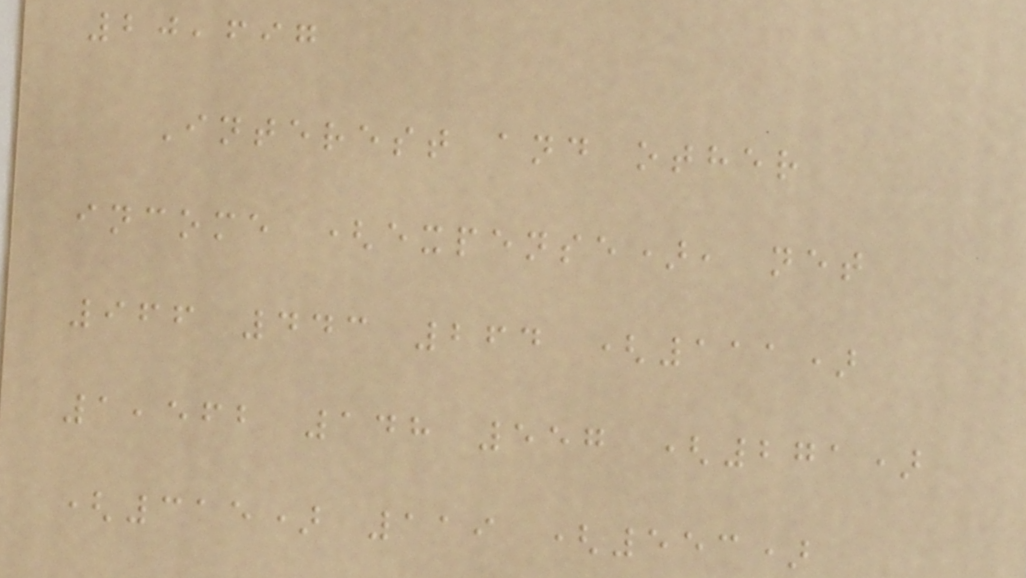20,697
Interest and other
income (expense), net
966 443 264 (111)
1,562 148 557 (271)
(315) 119 (553)
